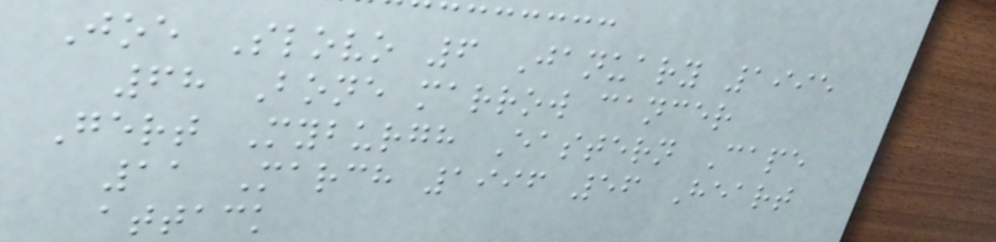Joe Slovo 6 January 1995
68 Bone marrow cancer
Gert Myburgh Eastern Cape
11 March 1996 56 Heart
attack
